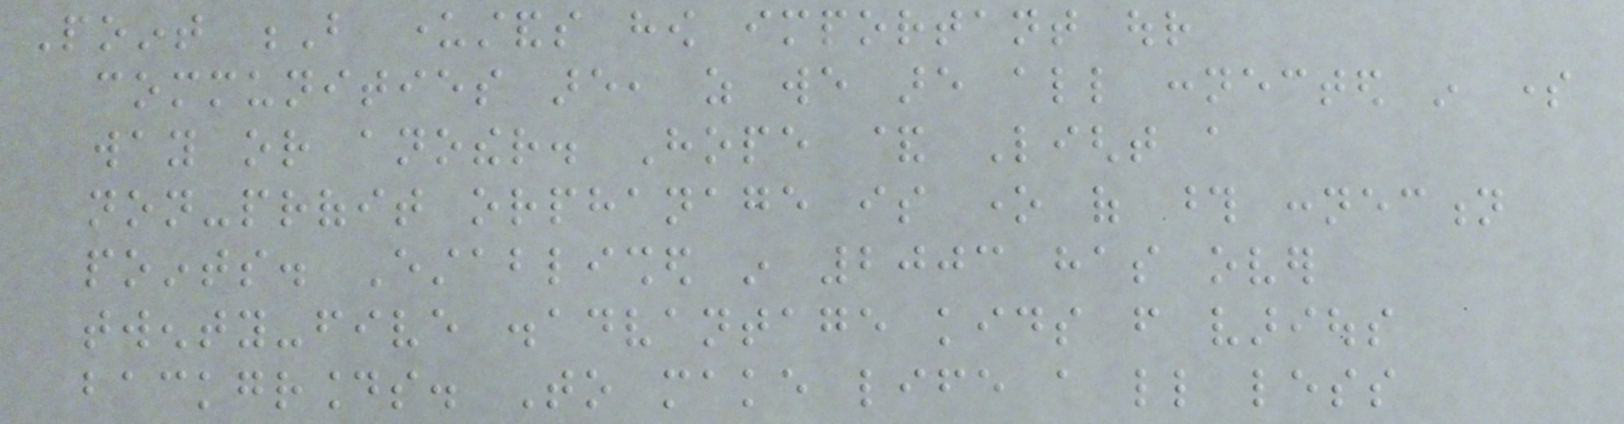Point B understands how important our
communities are, as we are all connected in some
way or another. Hope & Light a
non-profit orphanage is one of those connection
points. Established in 2003 has over
twenty-five disadvantage kids from various
backgrounds. To make life a little less
